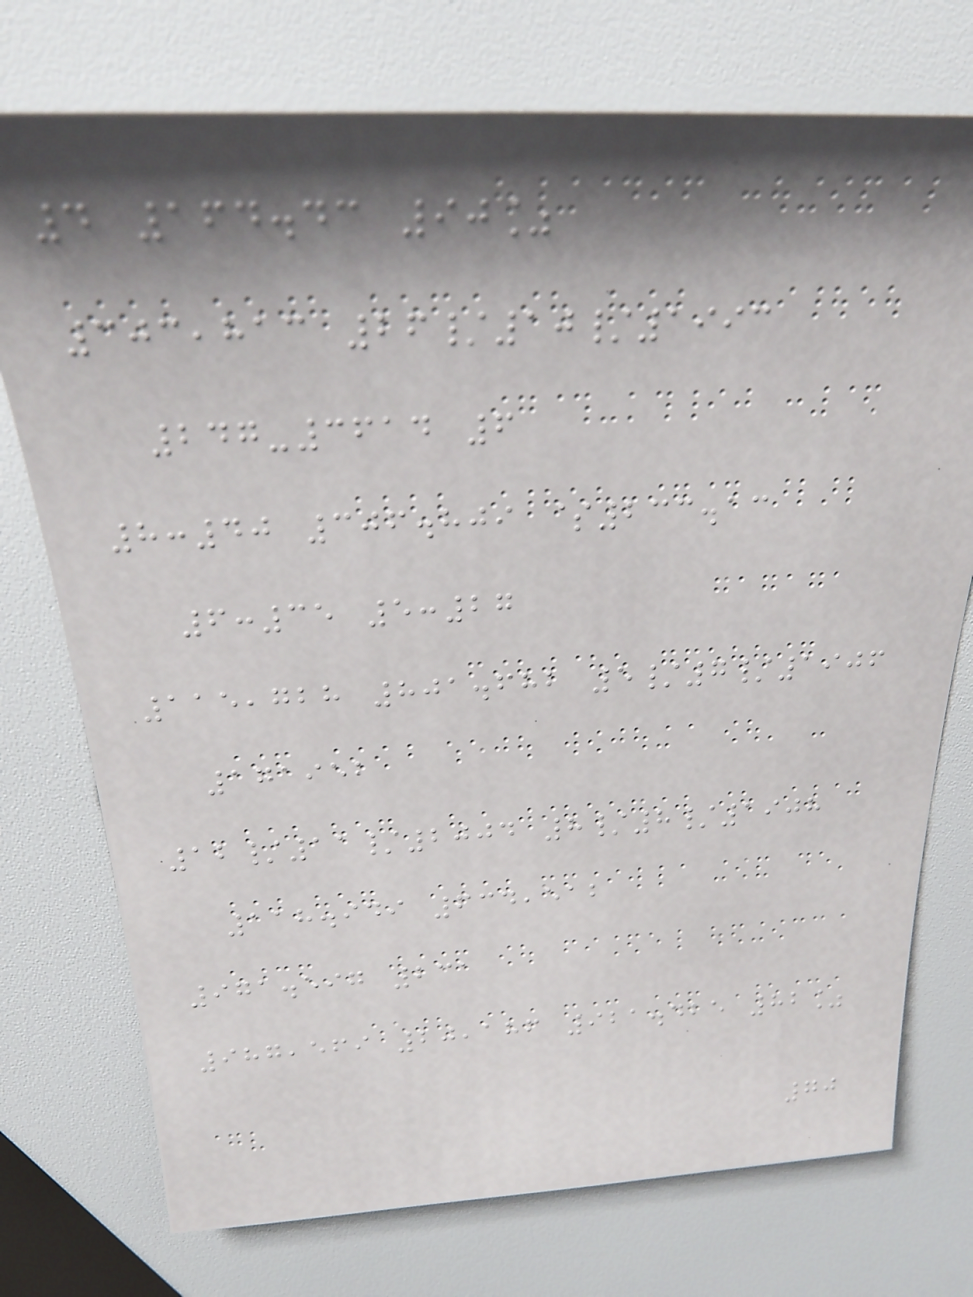4 164.43 90%
303,813 26/10/1993
247-3614 6
8:40 306.809 $233.13
6:35 5:27
115,728 801.682 5/7/1906
171952
12/11/2004 8/8/1908
118.949 634,512
971.597 231
987,569 20,186 921.425 82%
70
